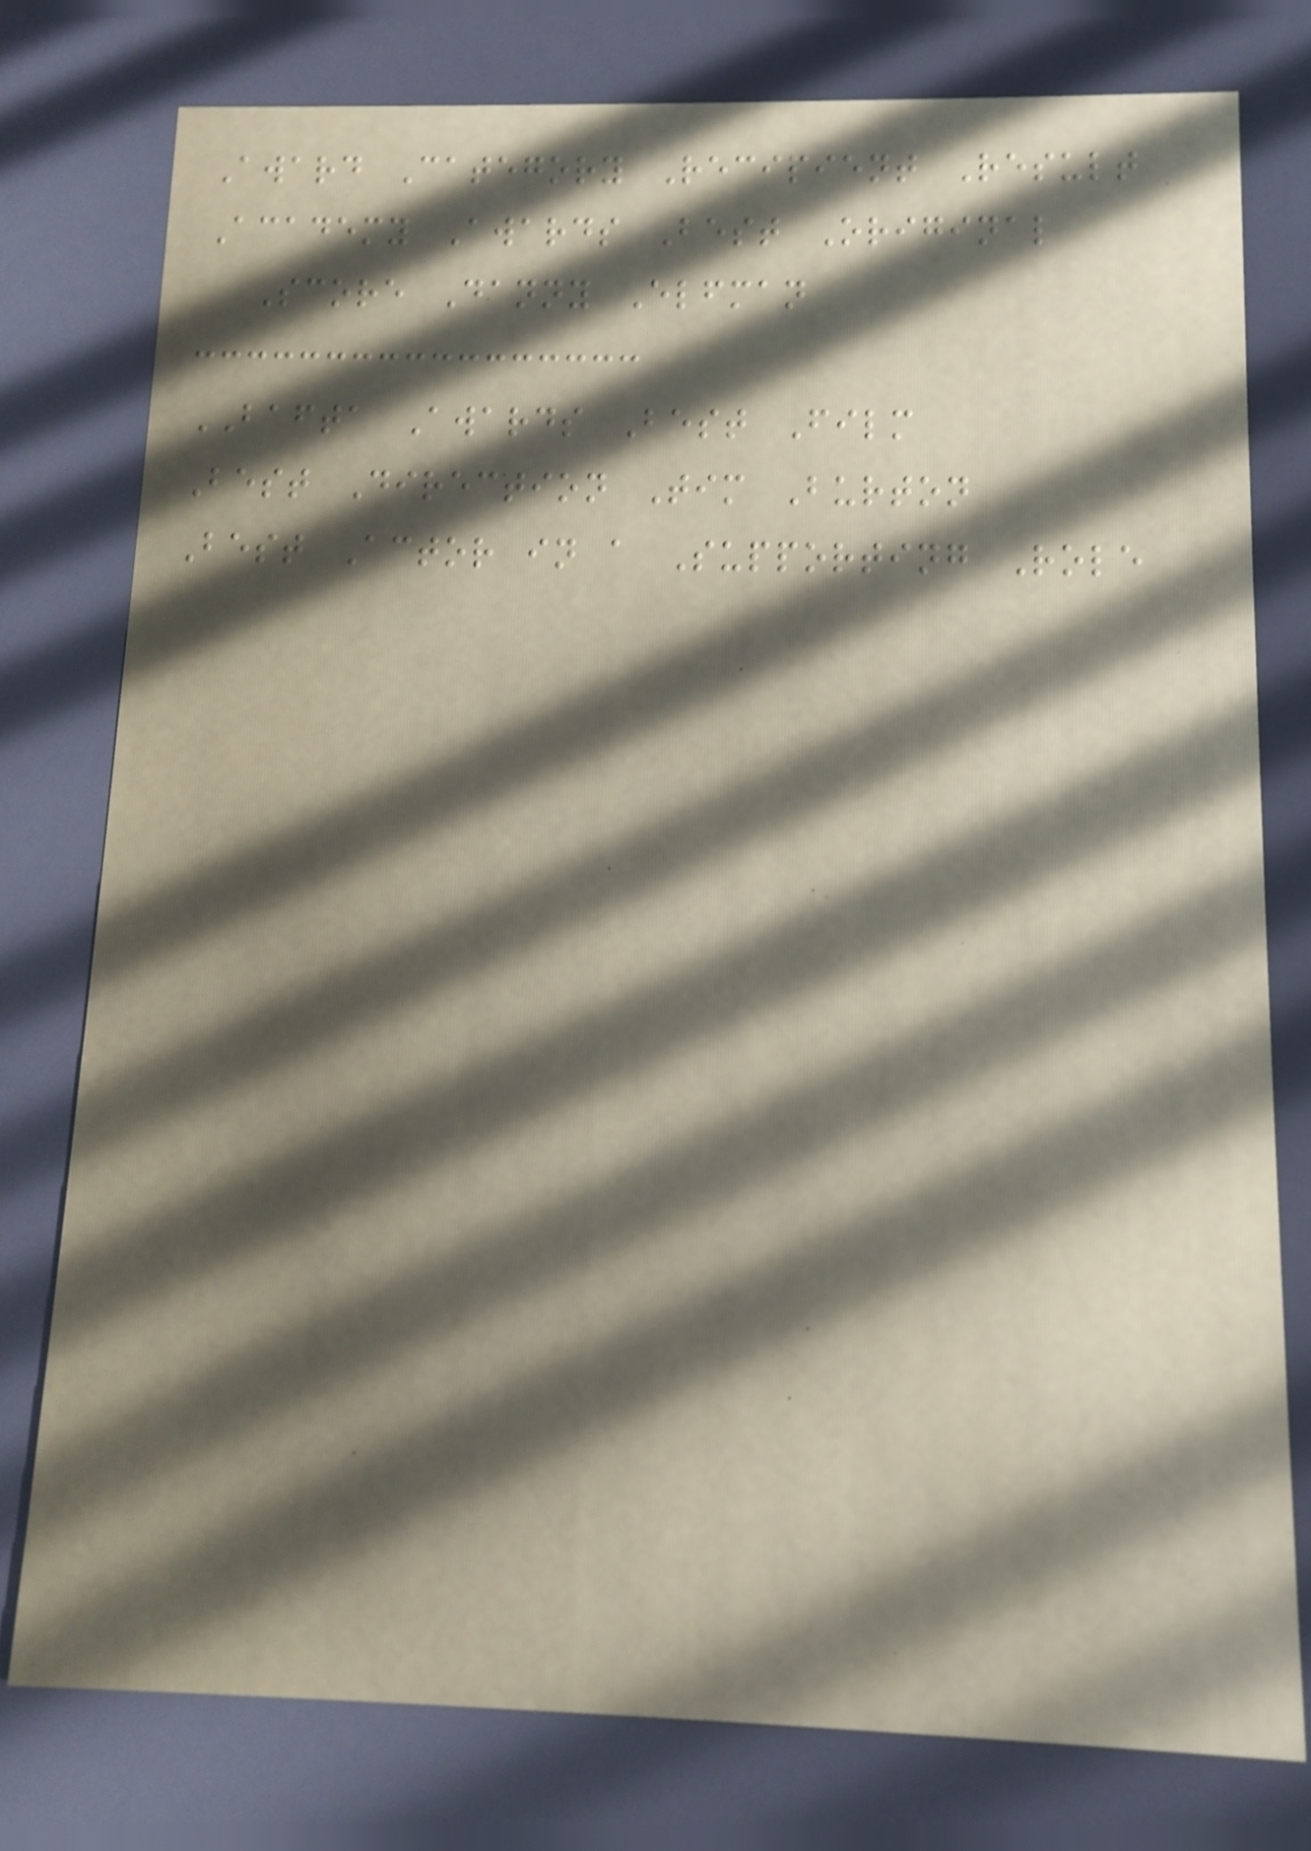Award Category Recipient Result
Academy Awards Best Original
Score Danny Elfman
BAFTA Awards Best Film
Best Direction Tim Burton
Best Actor in a Supporting Role
